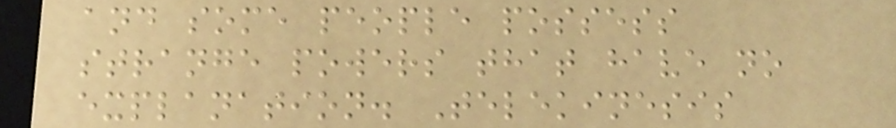and some people possess
strange powers that have no
explanation. Telekinesis
